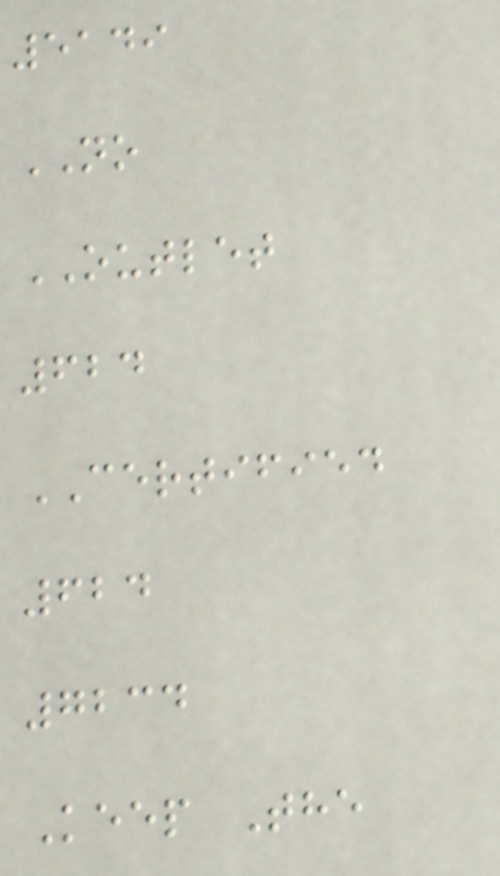5149
NO
OUTLET
624
CERTIFIED
624
7234
Keep The
